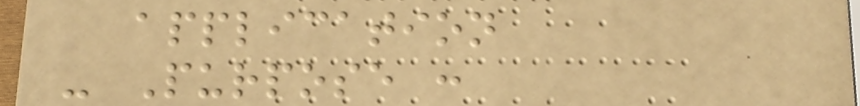application
- Purpose :
